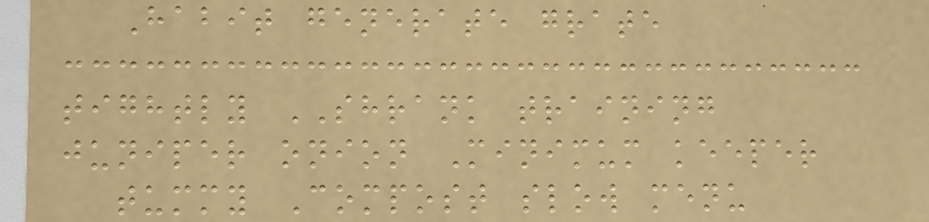Habit generate grate
tightly SHRANK training
juniper onion Minimum keeper
tummy Compost slow menu
